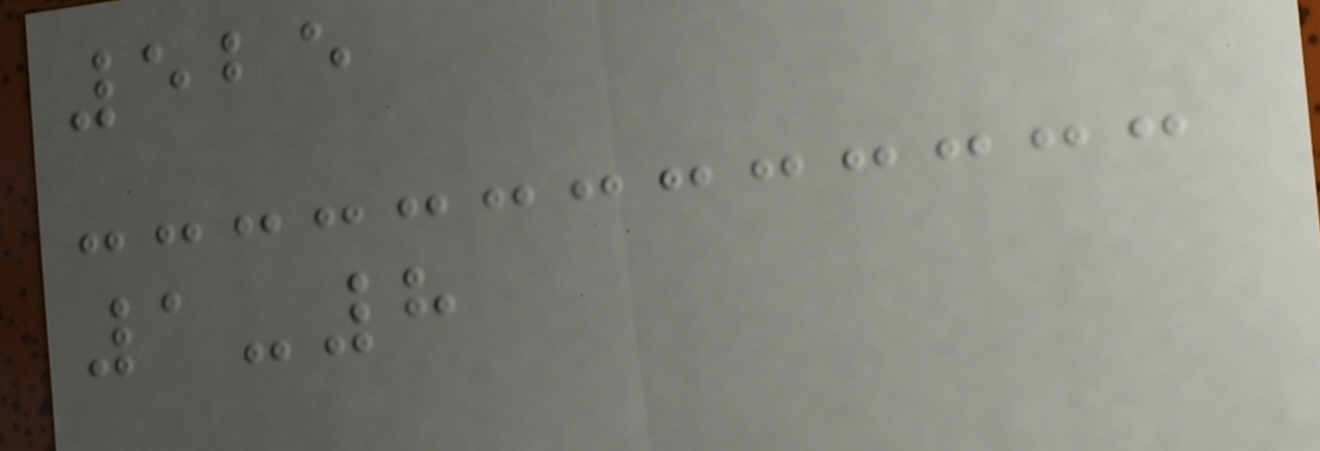525
1-8
